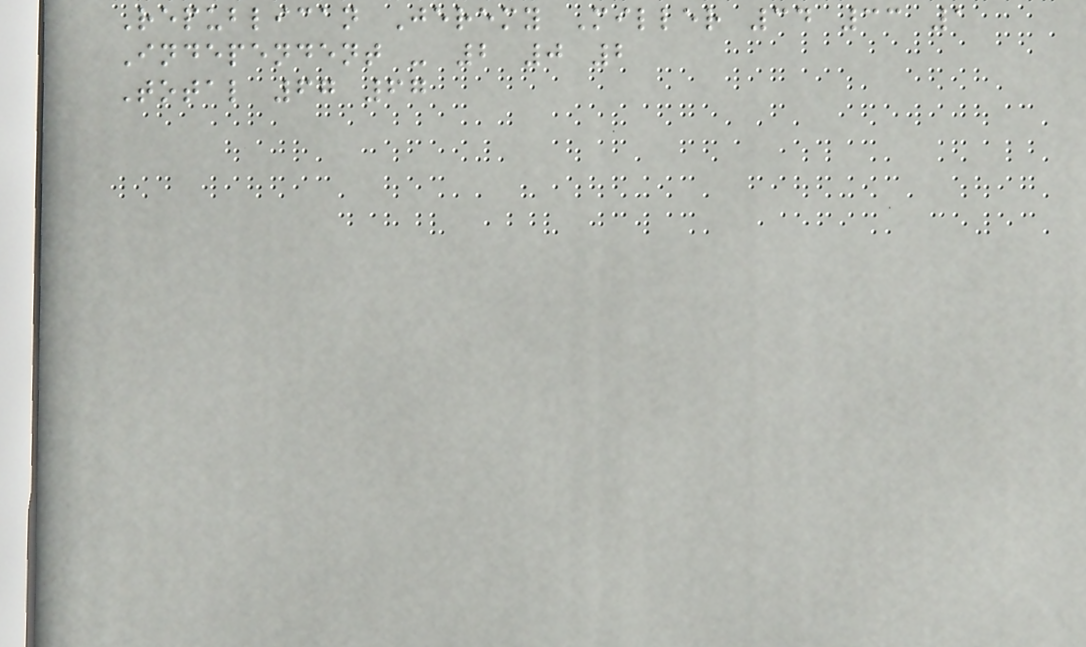Republican Jeremy Miller 34 33 1
Independent - 2 0 2
Total 67 67
